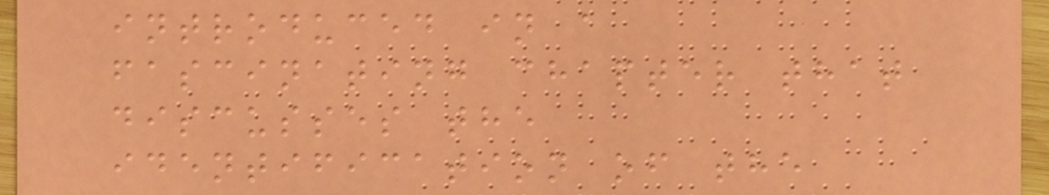introduced in a
fascinating chapter that
discusses the
identification of the
